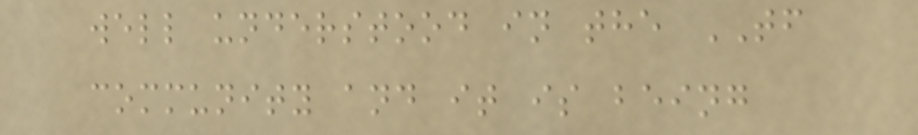well understood in the TF
community and it is being
